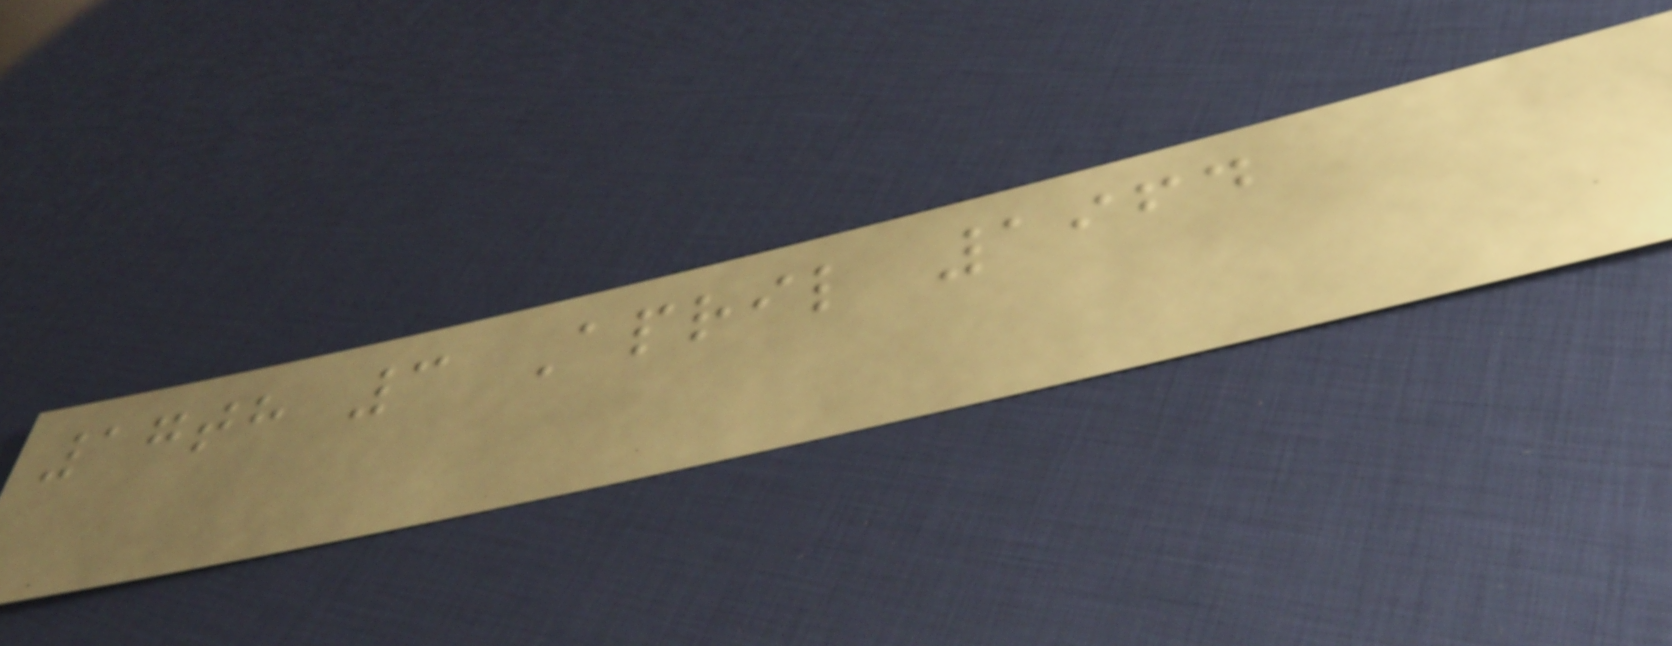17th 3 April 1964
